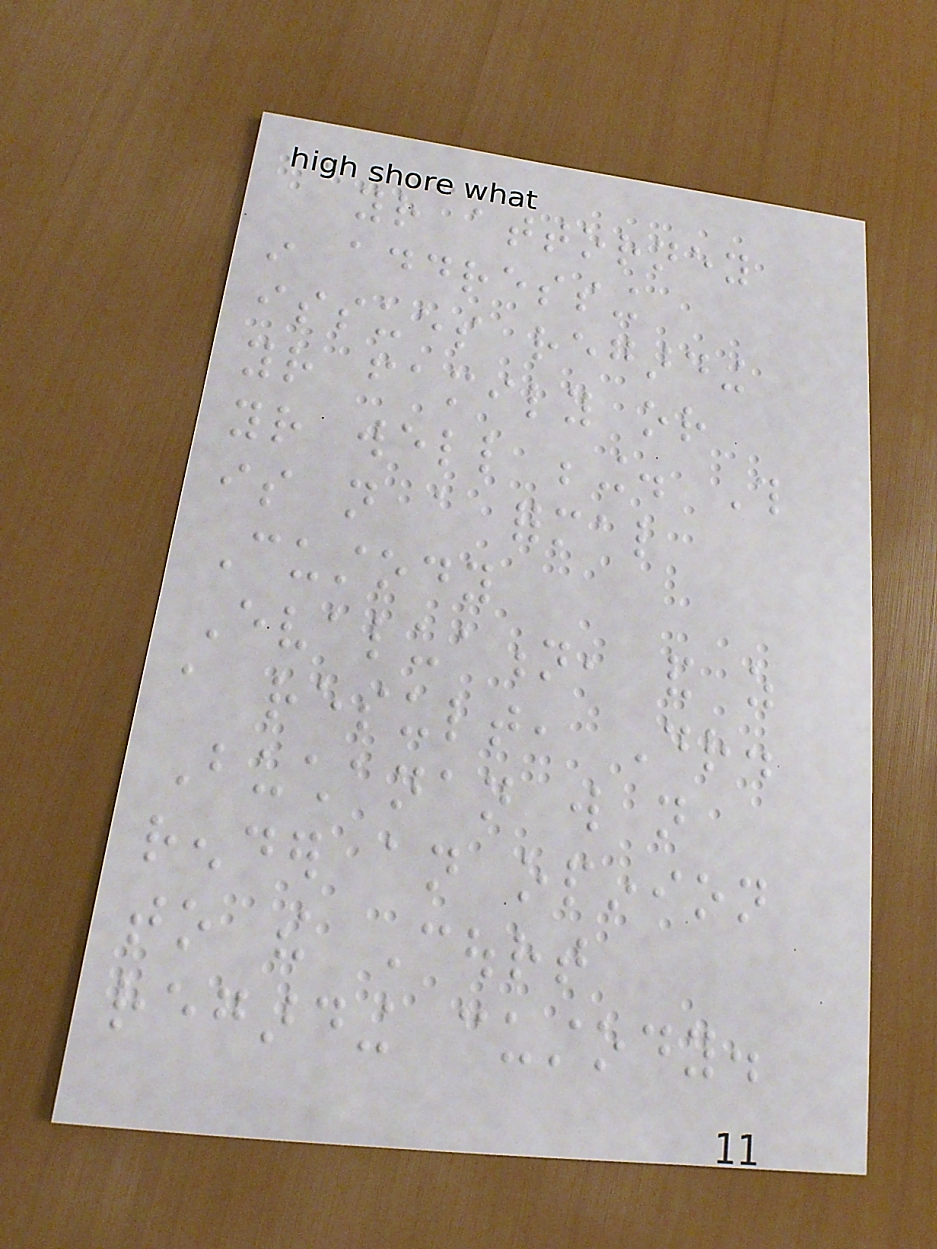your attorney
in addressing
issues regarding
your family or
your well being. This
is not a formal
Custody
Evaluation, and as
a result, Dr.
Buchanan will not
render an opinion
to the Court
regarding custody.
